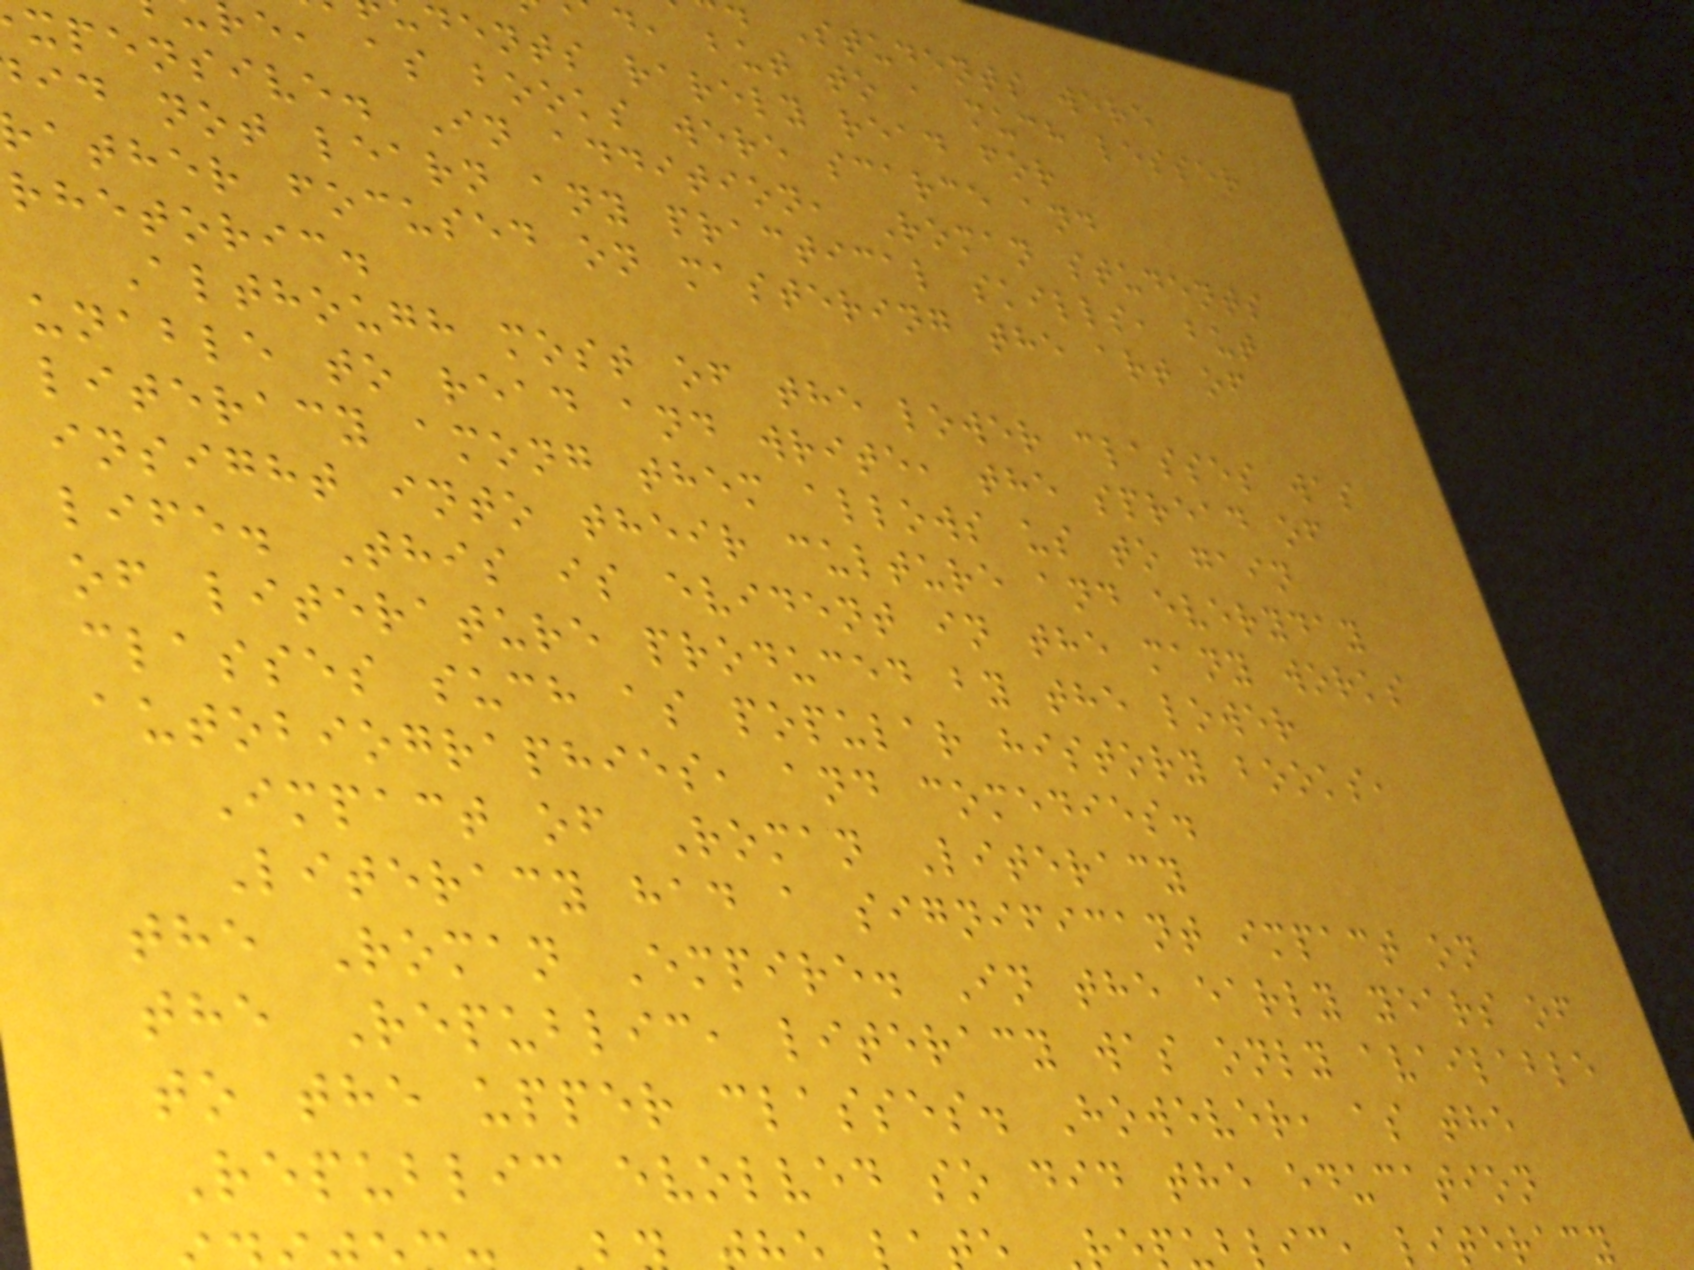Students were
d, but to a much lesser
dents rarely read for
re, as books were scarce and
xpensive. In addition, Roman students
id not learn any practical skills, but
ather focused on mastering the art of
rhetoric.
Although most of the lower classes was
unable to read and write, the spread of
literacy among them allows us to gain
insight into their culture and everyday
life. This is evident in the many works
of literature produced by the lower
classes such as popular history books,
autobiographies, and comedies.
Impact of Roman Literacy
Literacy had a significant impact on
the Roman Empire. In the early years of
the Republic, literacy was only available
to the upper classes. However, as the
Republic evolved so did the education
blic, literacy
